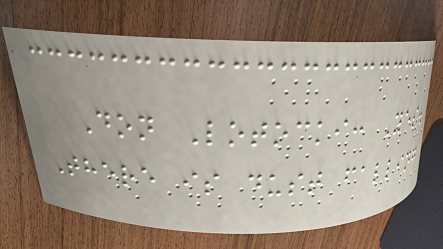Don Lotocki: Yes.
There is dust falling
